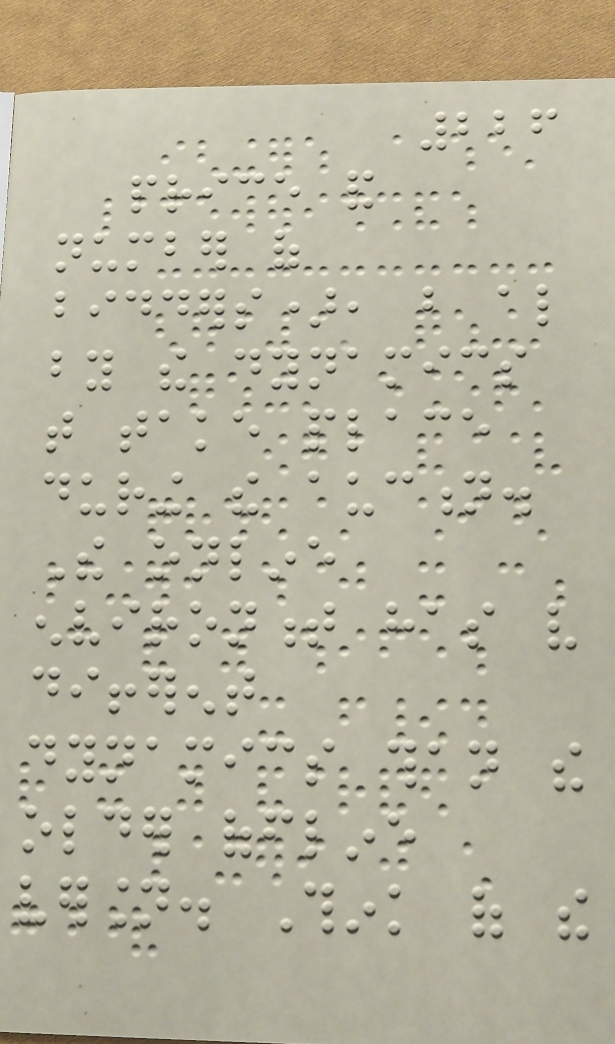226
price and
number of
bidders), but also
by the dynamics
that take place
during the auction.
The online
environment has very
different
dynamics than the
older offline
version. Think of the
